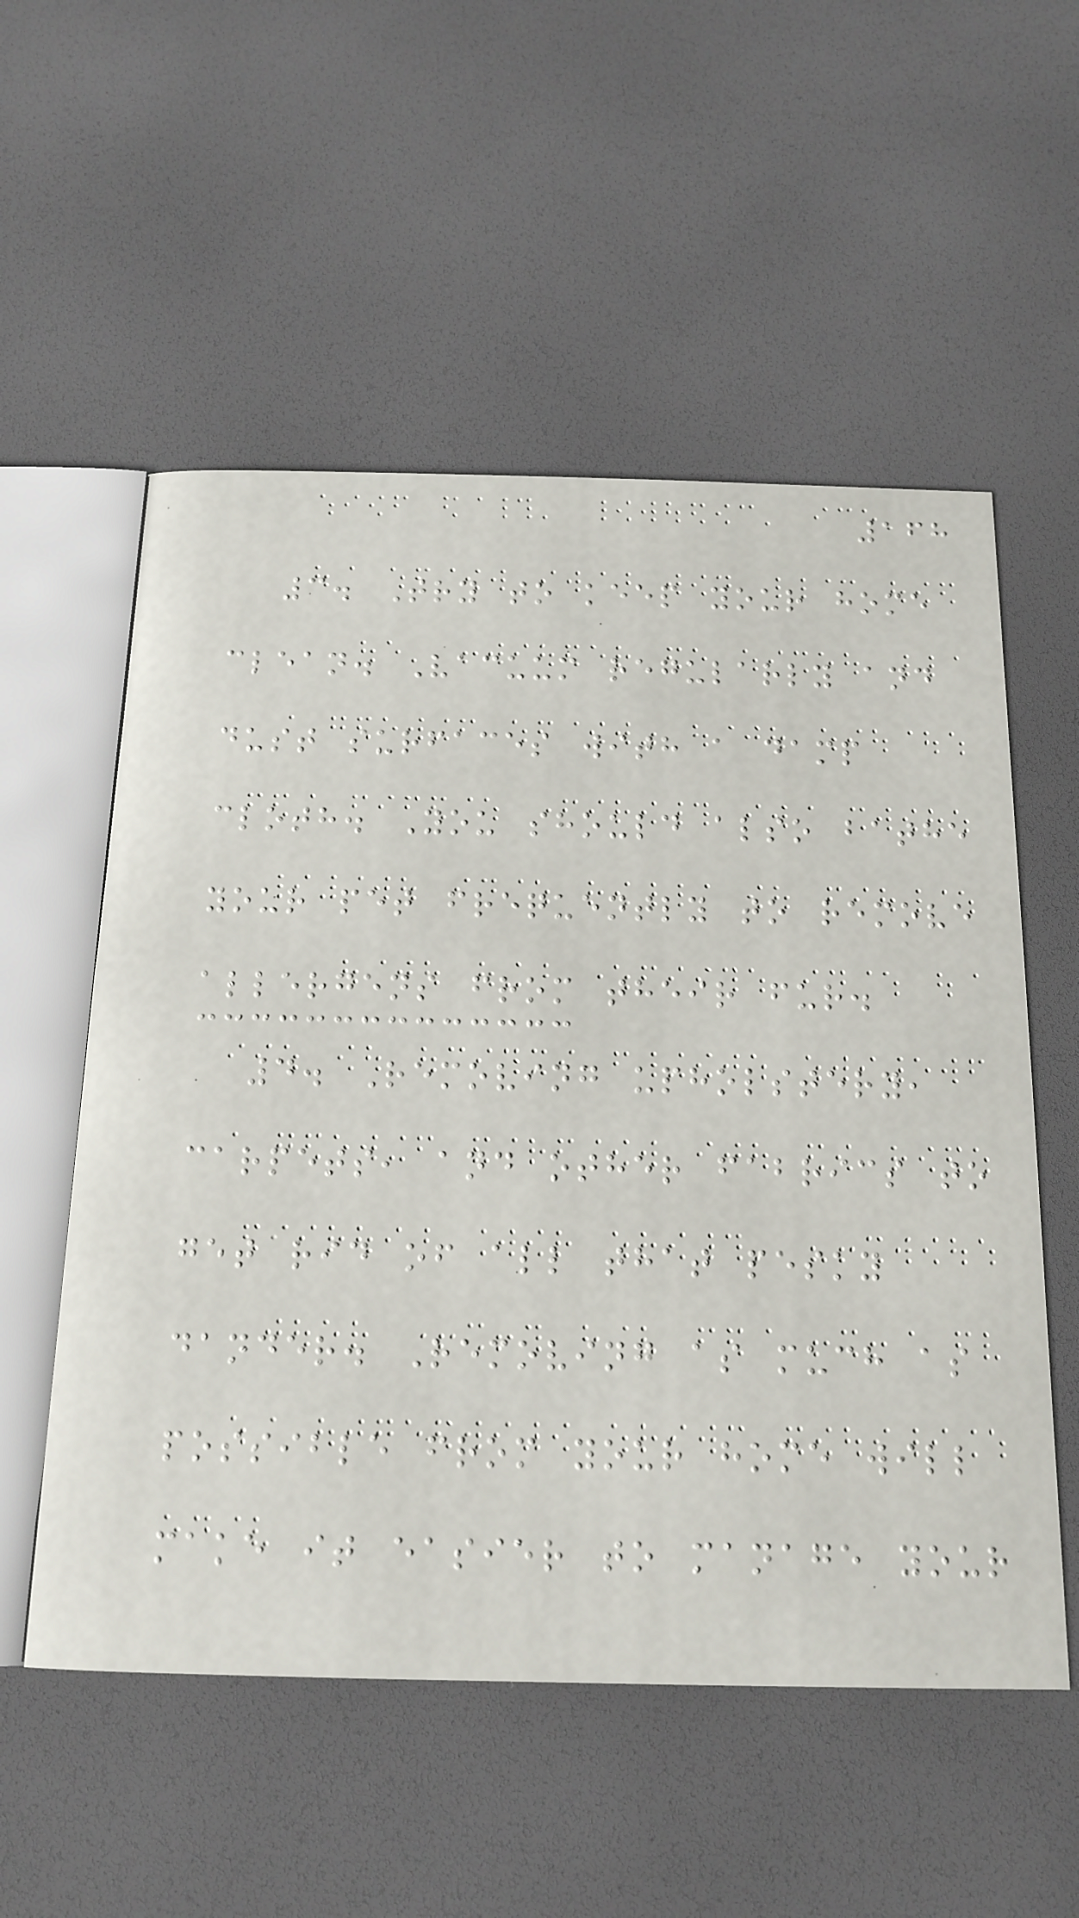168
3. Try to keep your home
clean. Vacuum regularly and
dust surfaces with a damp
cloth. You should also bathe
your pet frequently to remove
allergens from their fur.
4. Removing upholstery,
carpets, and other fabrics to
get rid of all that pesky
dander. Removing as much as
possible from your home will
make it easier to manage your
